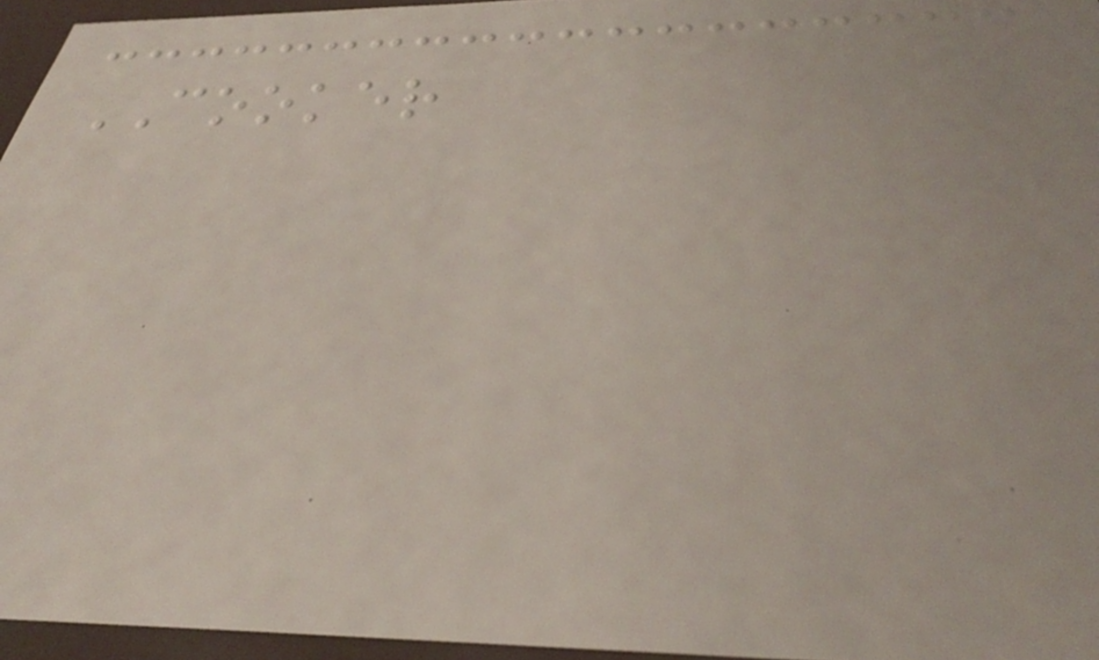COOKER
